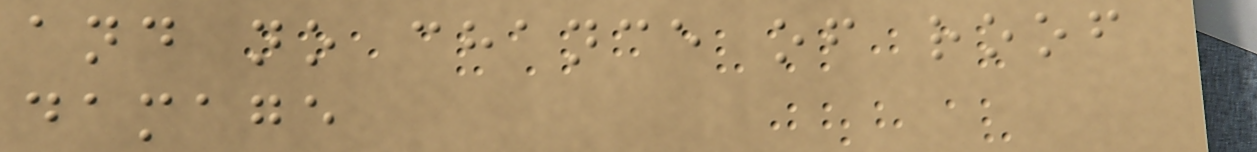and no chance of roof
damage
